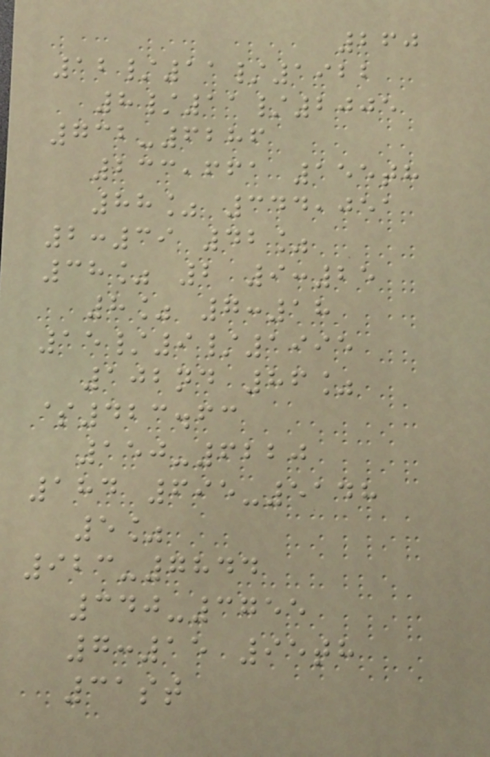260
12/11/1922
8/11/2005
732-6286
233,661 155th
88% 344,051
2:39 42%
38% 2 9:25
8% 7:18
15/9/1995
102nd 86%
$423.63
150-6220
184 695-5148
5%
923-7844
340-3755
7:15 95th
31st
